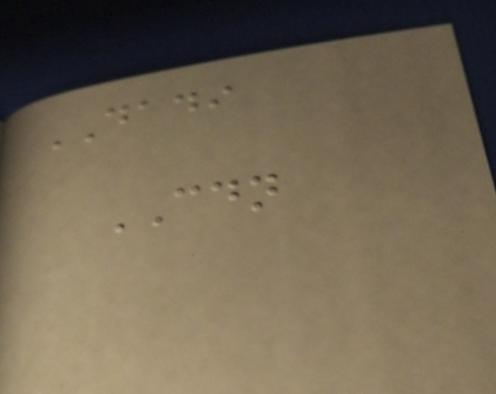DADI
CDN
